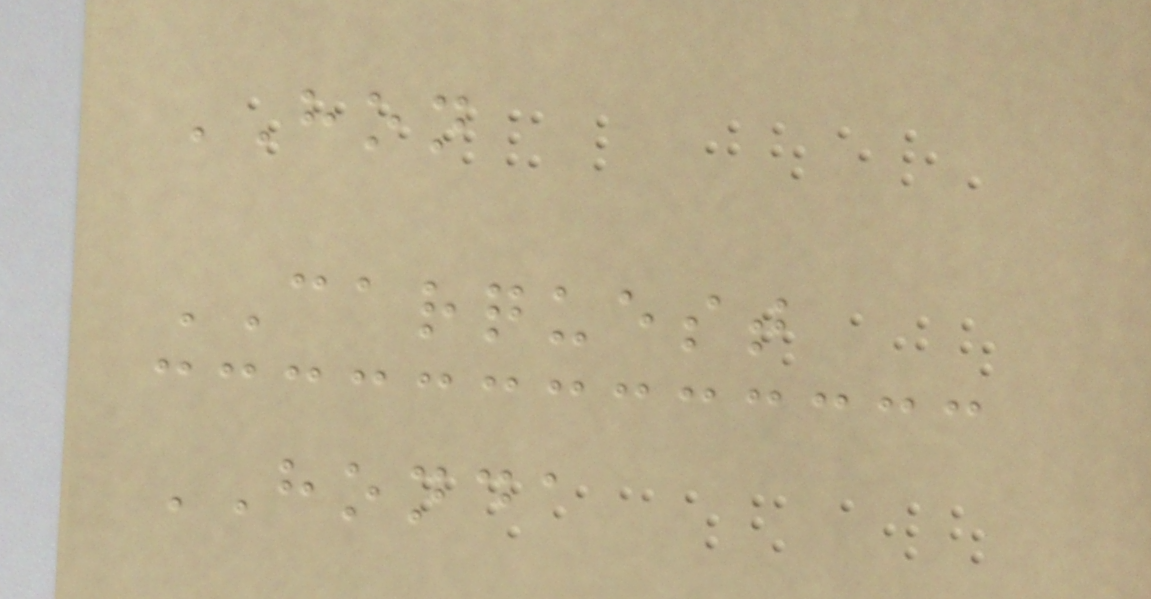HON
CARQUEST
HONDA
